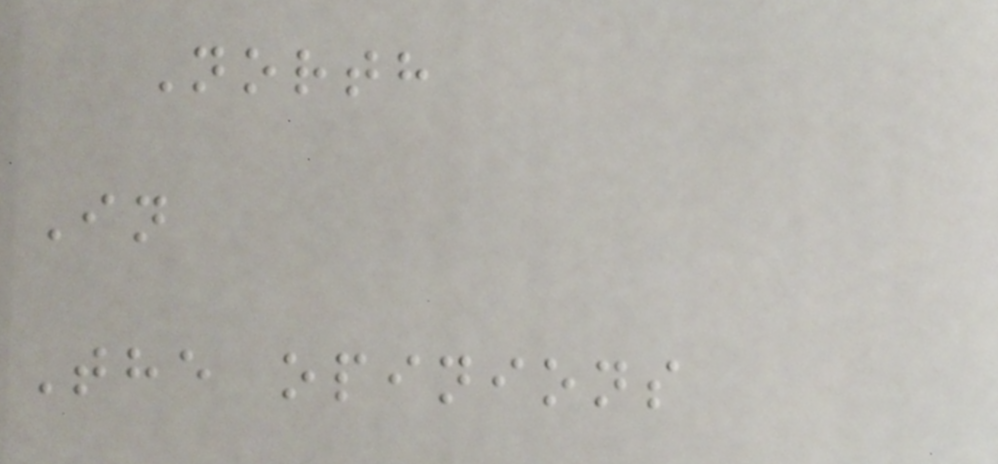North
In
The opinions
